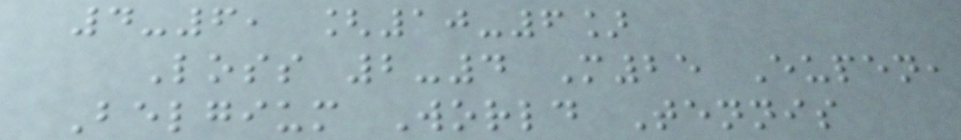4-6, [10-6]
Loss 2-4 M25 Eupen,
Belgium World Tennis
